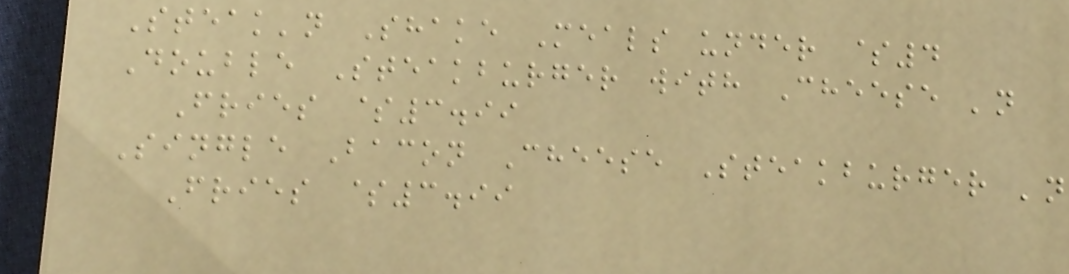Steak'n Shake Meals under $4
Double Steakburger with Cheese 'n
Fries $3.99
Single Bacon Cheese Steakburger 'n
Fries $3.99
